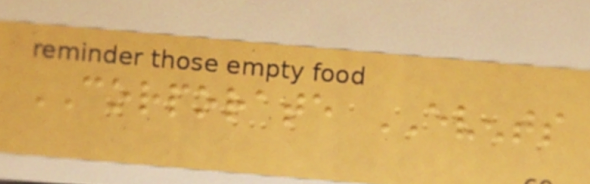CORPORATE EVENTS
